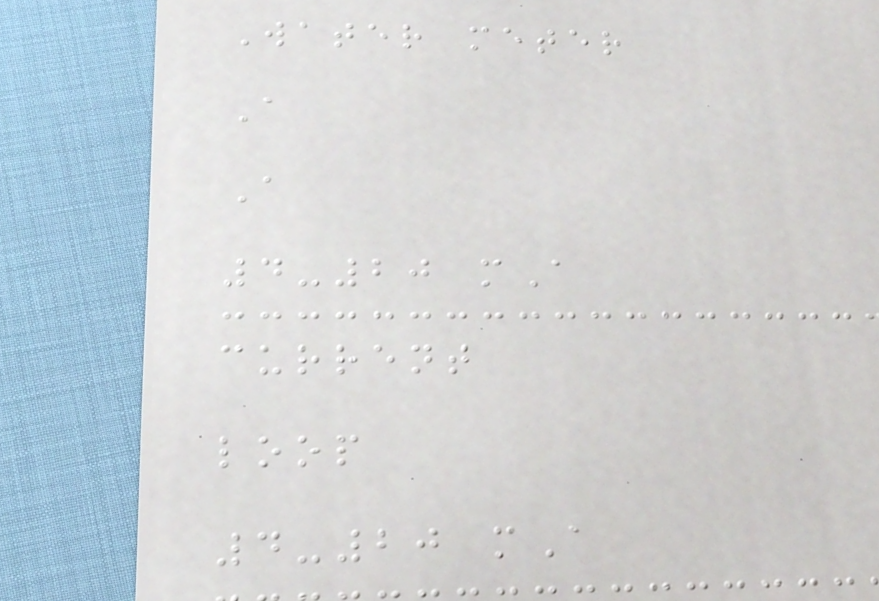Water meter
A
A
4-20 mA
current
loop
4-20 mA
